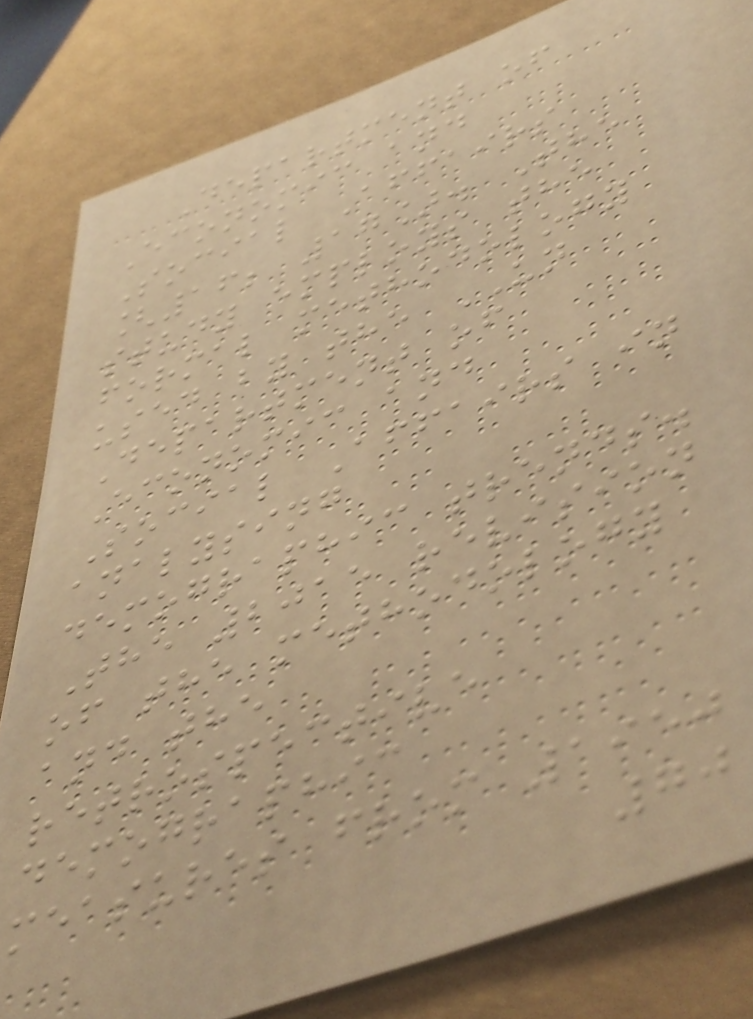Department of
Economic and
Social Affairs
[16; 17]. The
study employs the
formal methodology
used by the UN
Department of
Economic and
Social Affairs in
analysing
demographic trends.
The 2015 revision
of the methodology
and the
retrospective
demographic
measures from 1950
70
